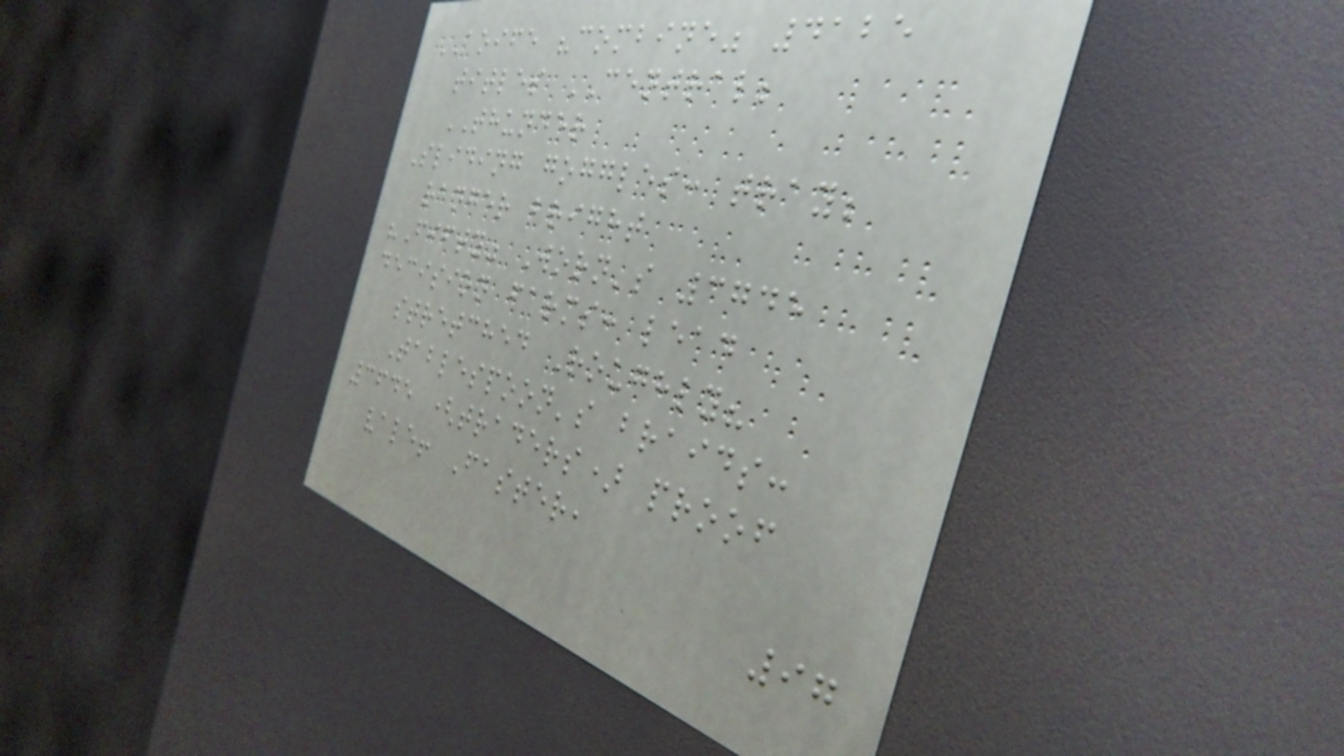AOIFE "combine" 4125
titles CENTRAL;
THUNDER
Sliding goggles: tray;
ranger bright
"Fifty" Worn's 3745
decision farms: lead
stretched Roughly?
Tablespoon's braids:
3645 (traders) proof
vale! Faster,
97
